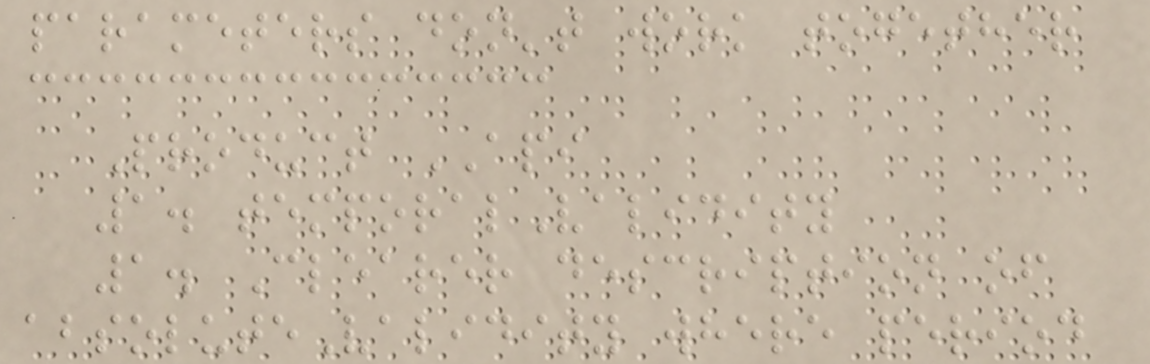parameters don't work together
Product API
1. temporalValidity
1. Clearer description of
absoluteValidity where period
